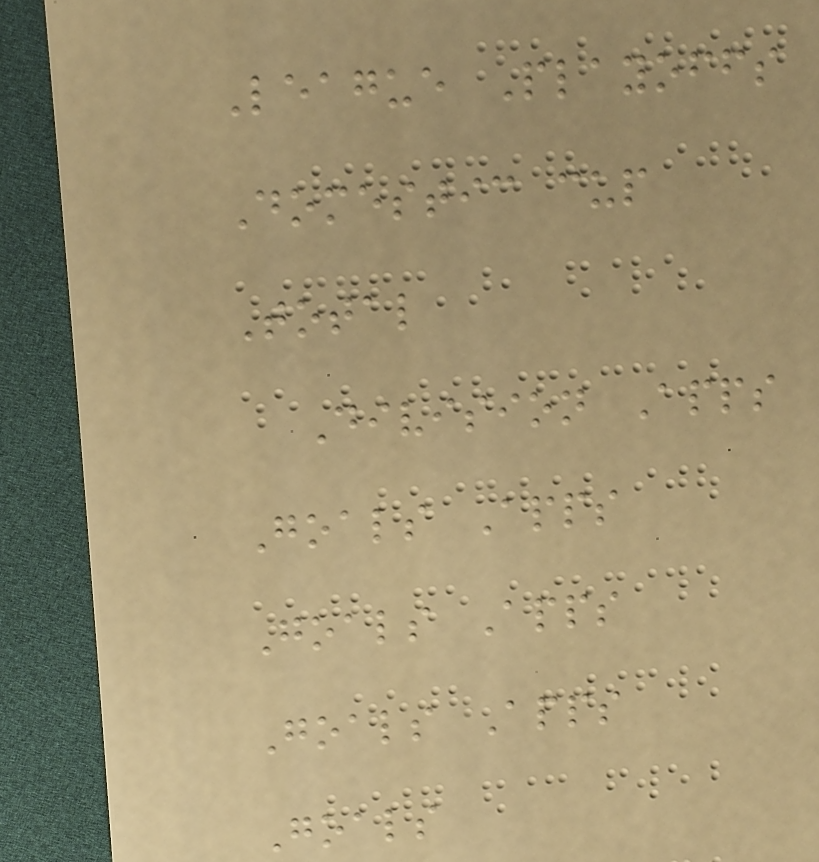League Playoffs
Domestic cup
Total
Division Apps
Goals Apps
Goals Apps
Goals Apps
Goals
